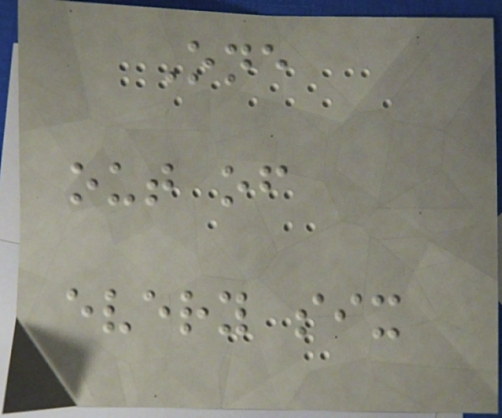One
out of
every six
